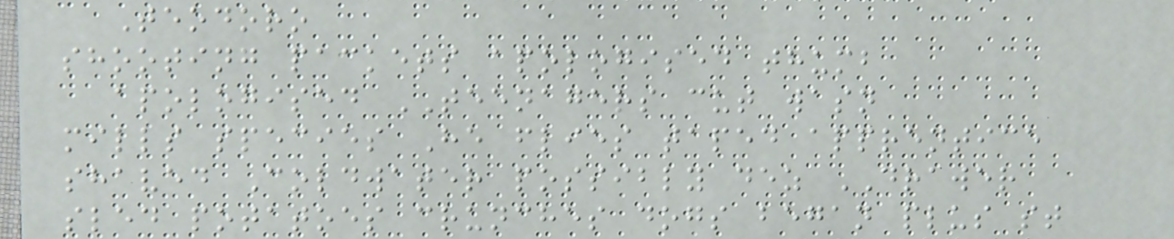Teodoro
shooting packets apologised thumb
apologised TEENAGERS cut wasn
mills species He flies taped apprentice
shaved Coldwater possibly dez DRAWER
sled potatoes crunches dogs began plus st
